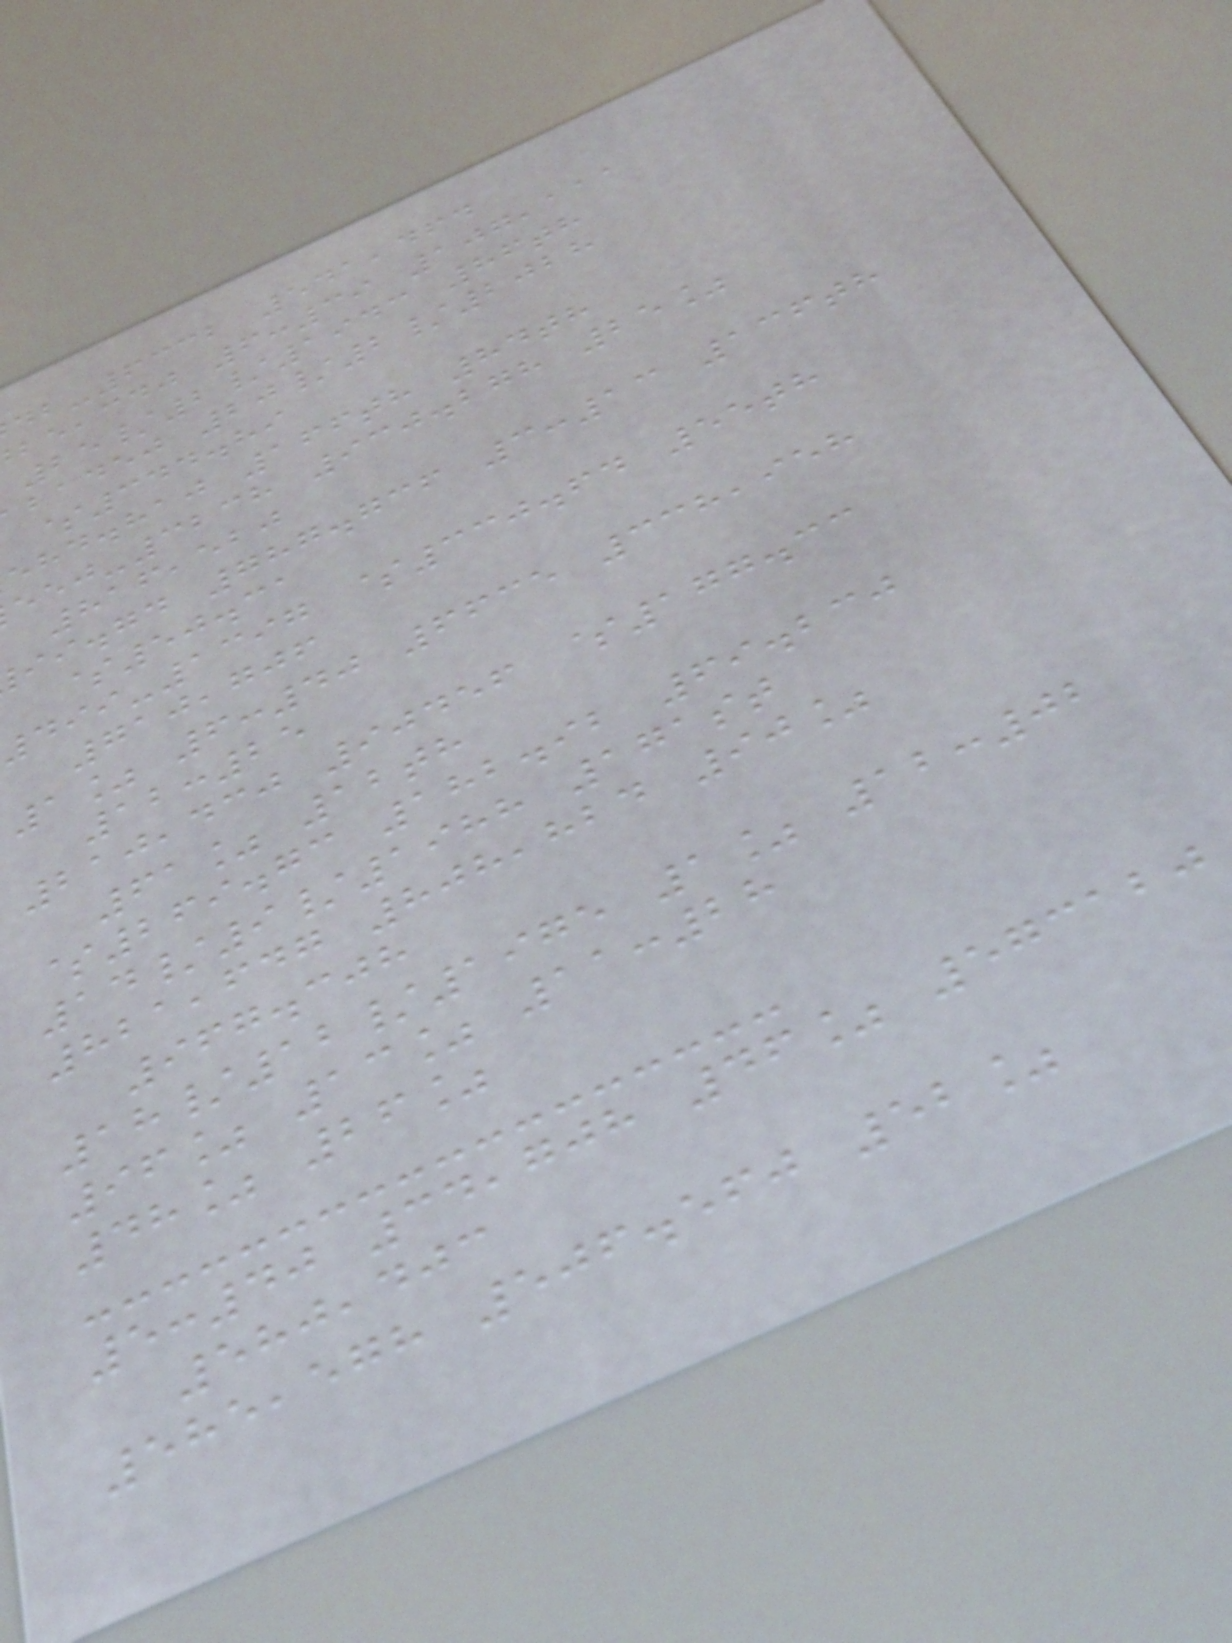-6332 541,464
,cdj 6:39 107,111
25/2/1943 86th
badej 20/2/2028
$344.89
ehd.haj 166th 84th
-3238 930.278 25%
816,520
ii.gd 787.736 3:13 136th
$50.31
499-1397 $330.64 55th
710,706
1% 6:40 6635 338,958
12:25
210,430 90456 $177.33
61% 12th
$269.73 182.92 69.230
14/9/1988 171st
821,647 808,824 90%
967.308
18/12/1975 1% 12:02
96% 13% 11:28
48% 26%
5:40 34,708 46% 573120
580,403
585,578 506.560 52%
